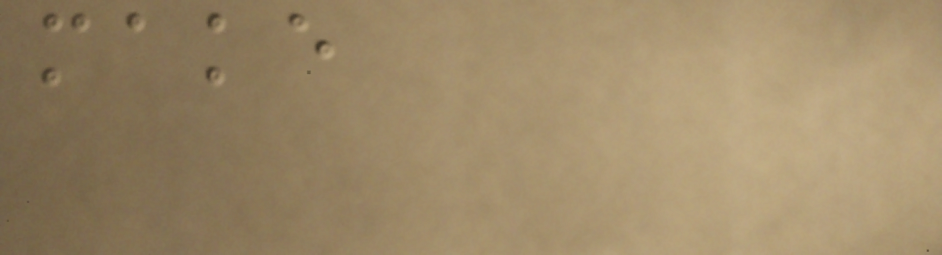make
